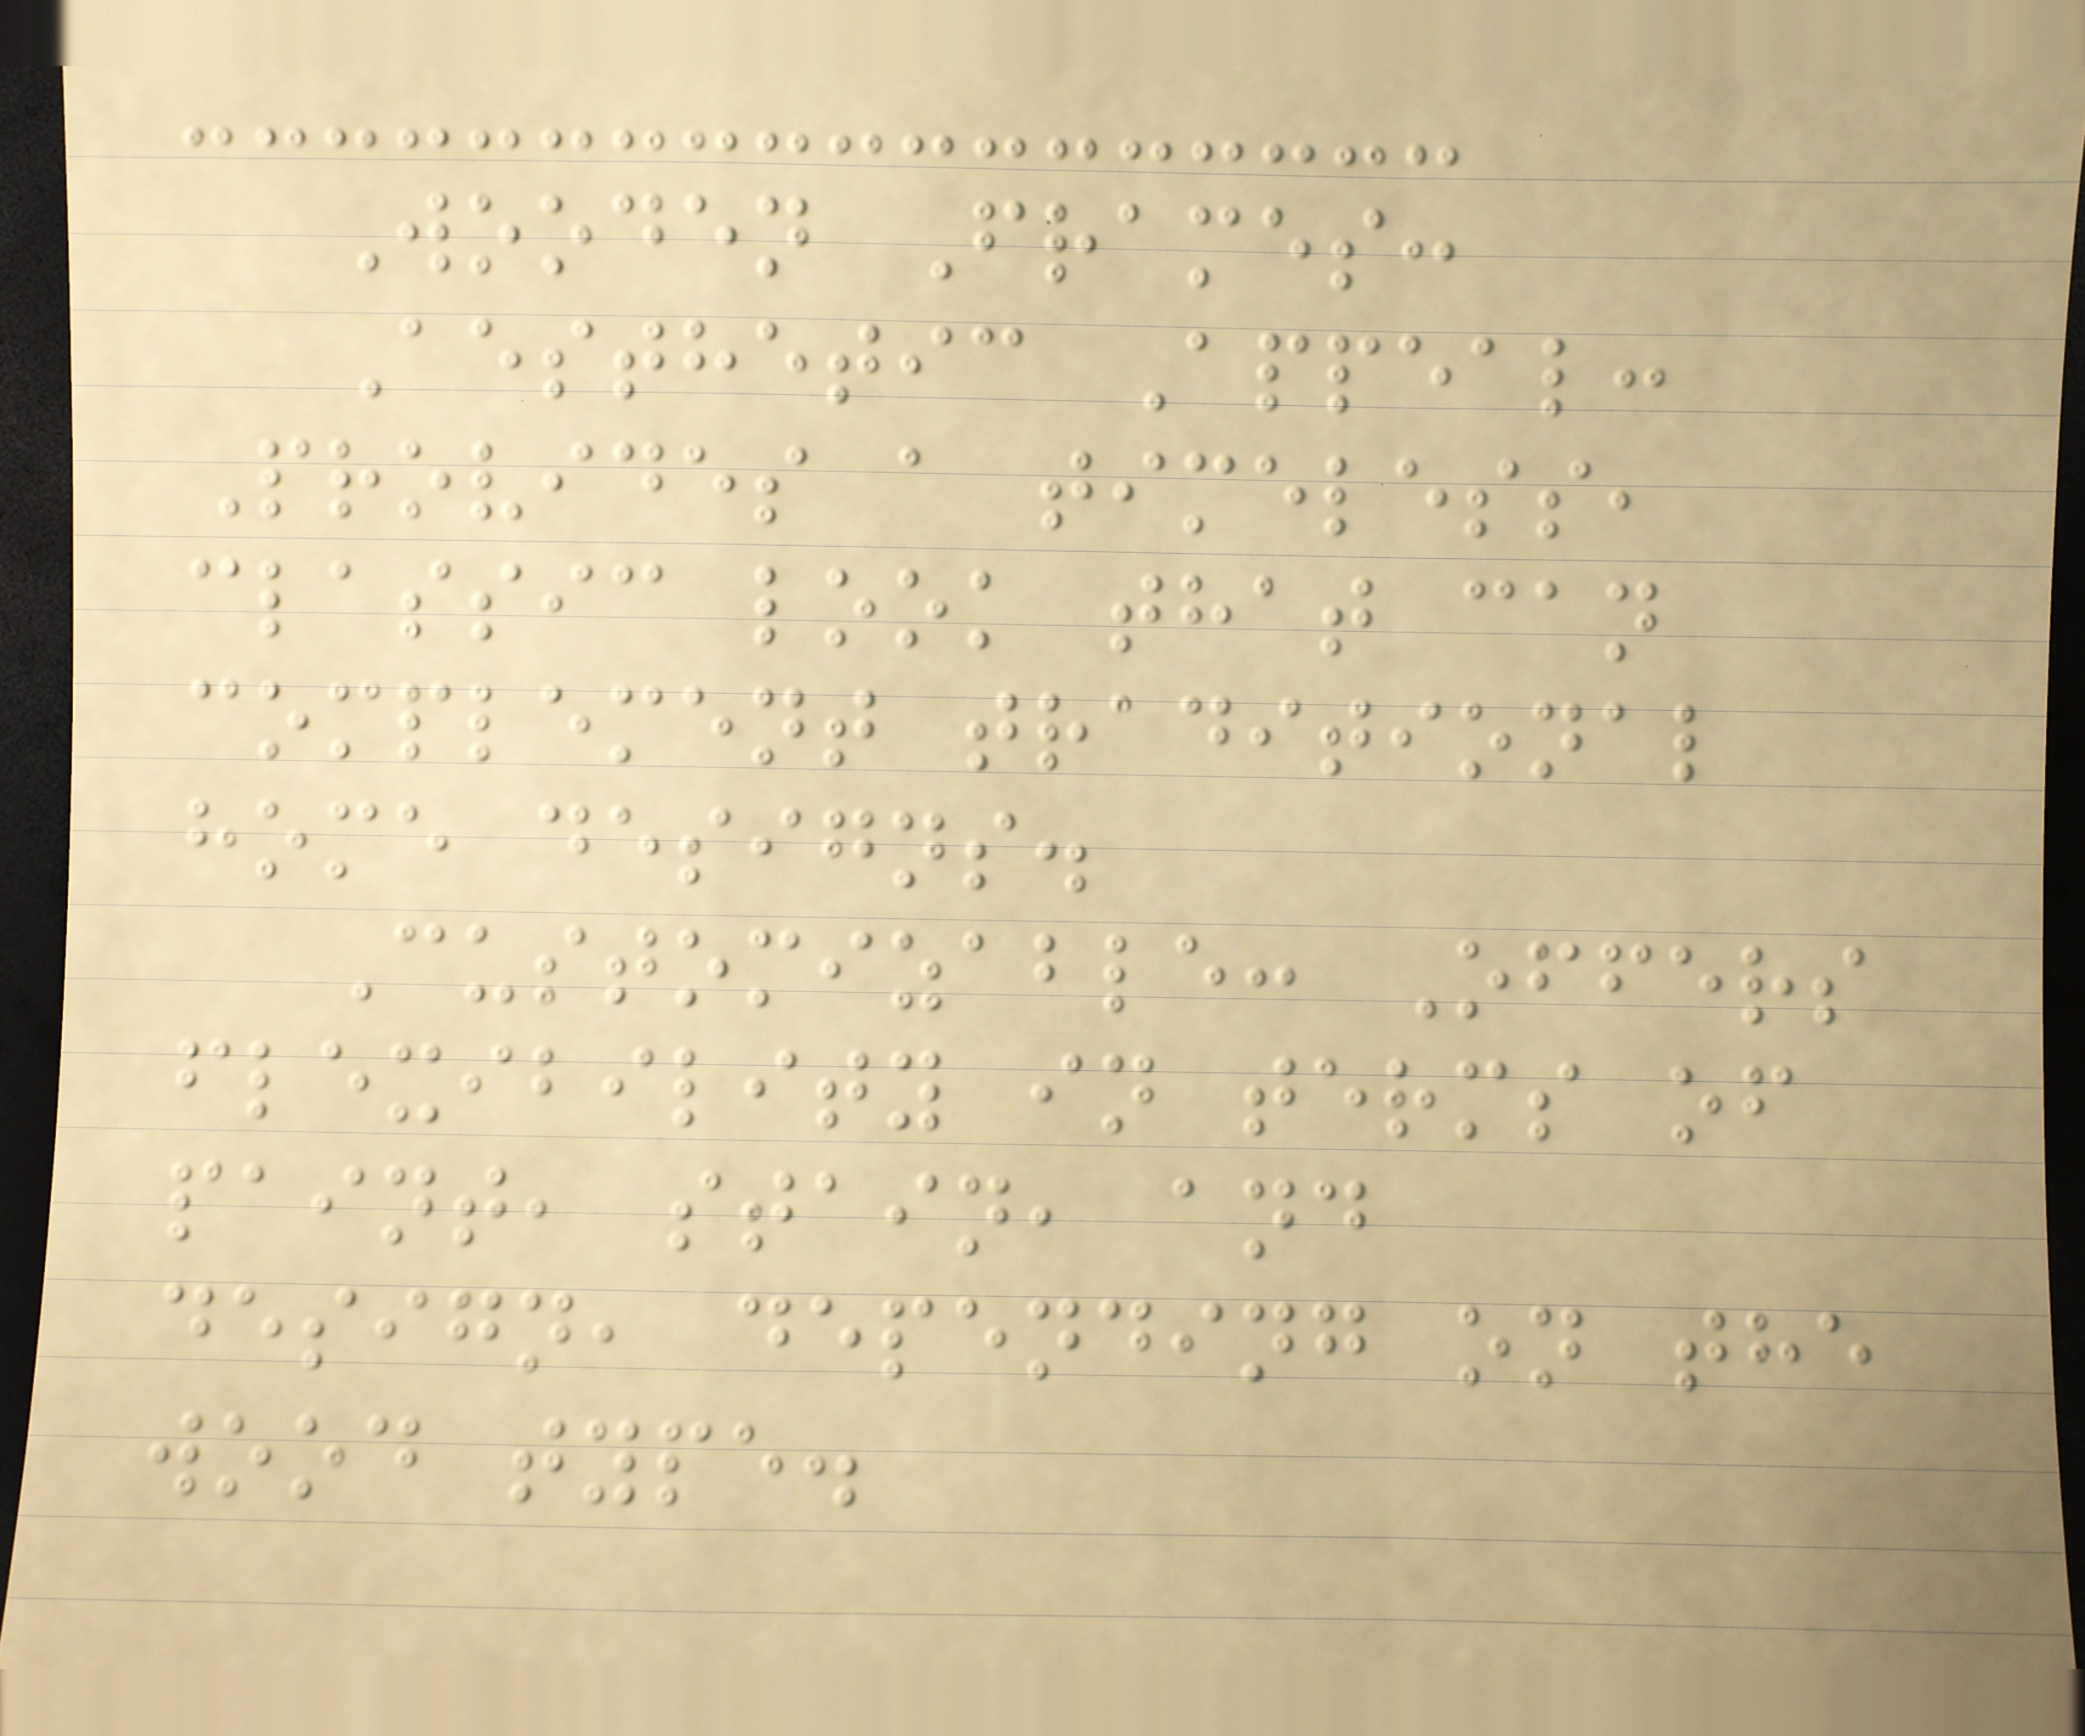Wooden Frames:
Aesthetic Appeal:
Provides a timeless,
classic look that can
complement traditional
home designs.
Customizable: Offers
flexibility in terms of
paint, stain, and
design, depending on the
wood type.
